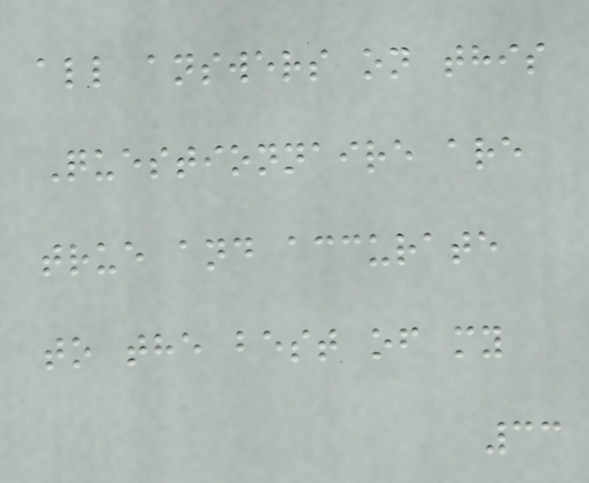all answers on this
Questionnaire are
true and accurate
to the best of my
33
